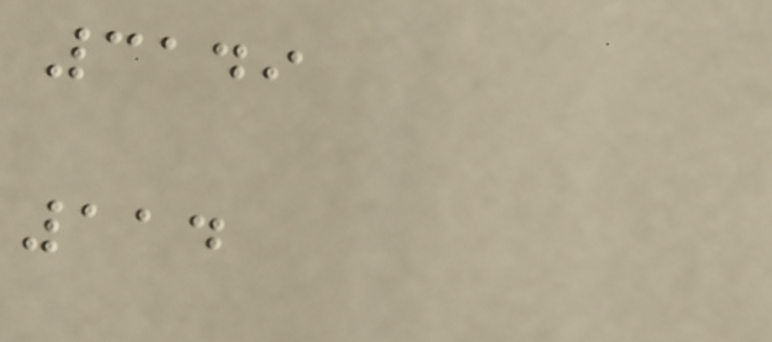3149
114
